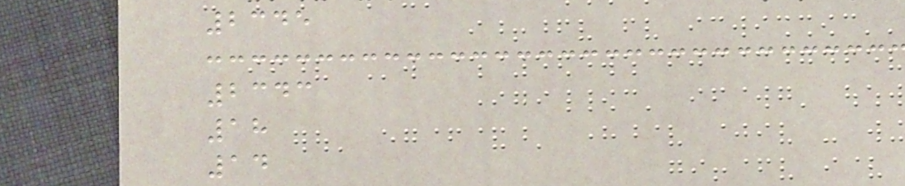2345
2343
18
14
